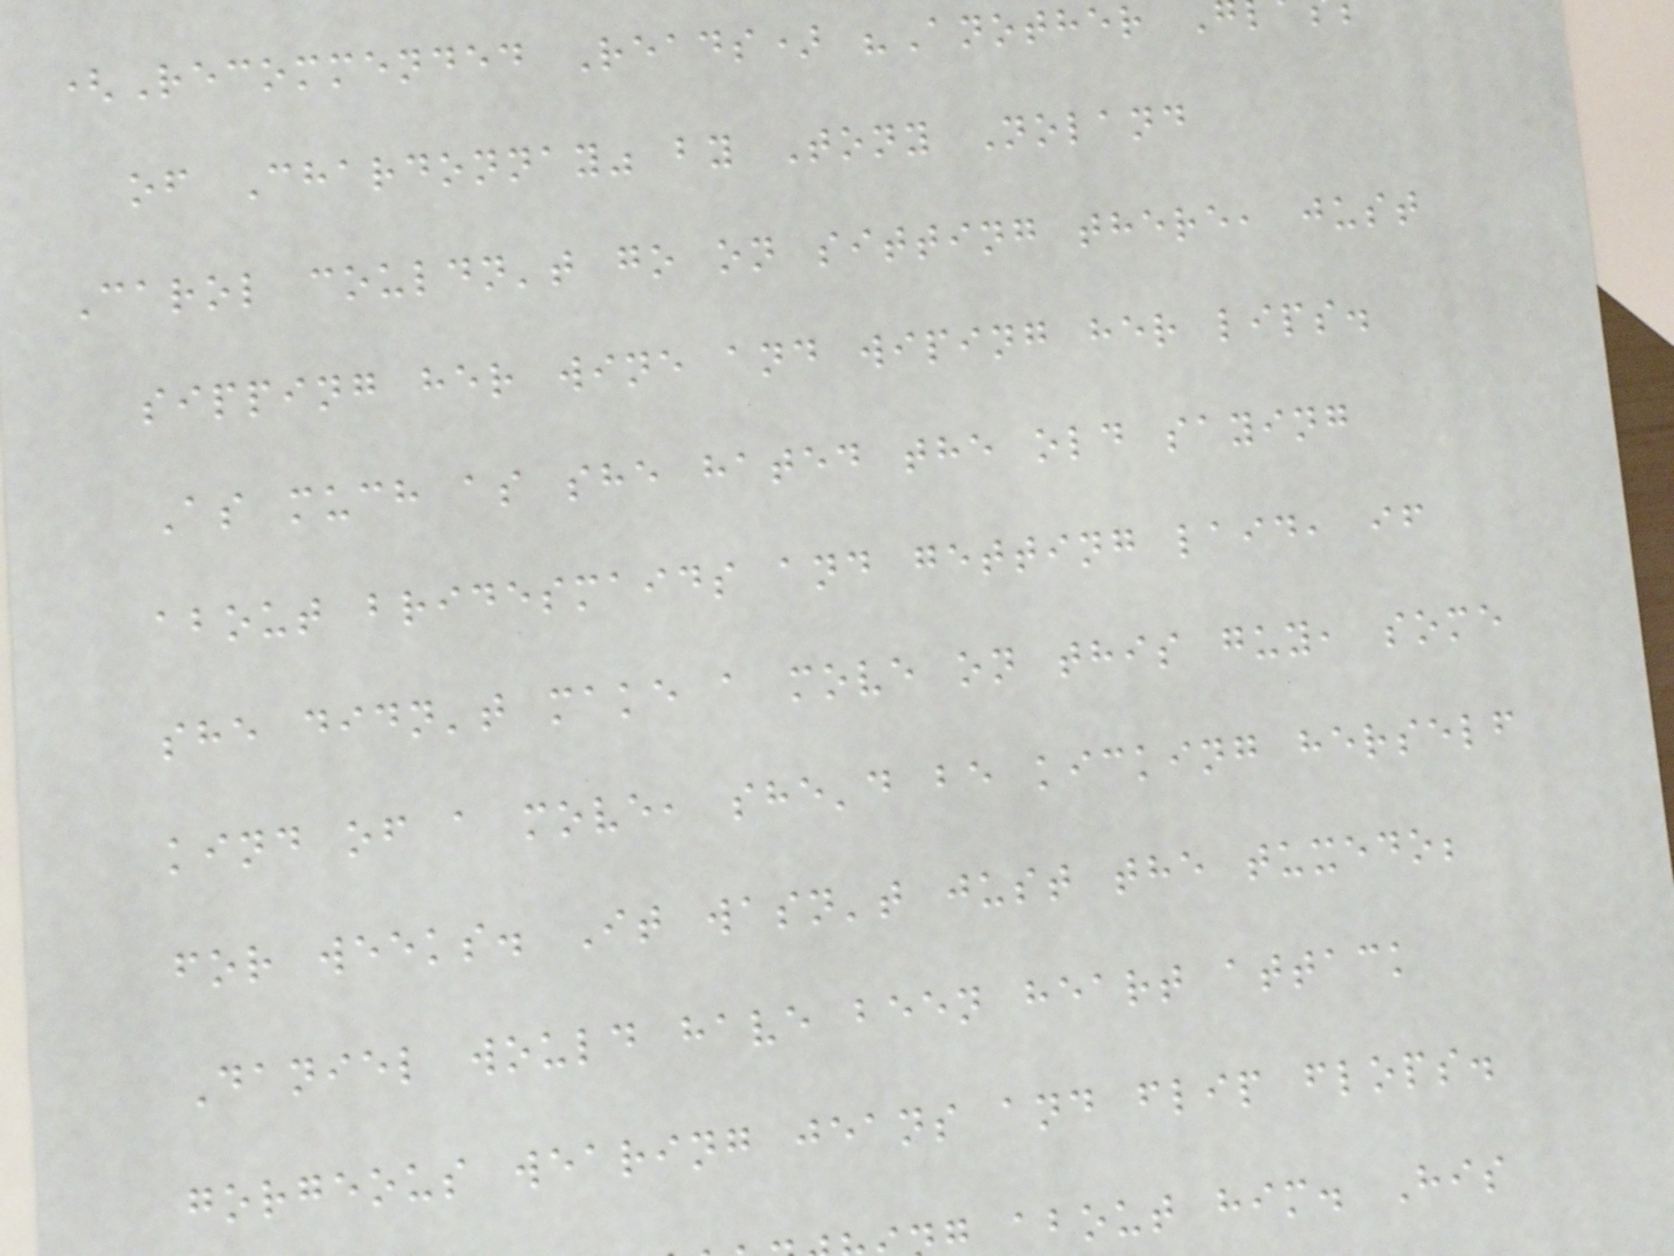(Recommended Reads) "Another
of Chardonnay" by Tony Noland
Carol couldn't go on sitting there, just
sipping her wine and wiping her lips.
As much as she hated the old saying
about bridesmaids and getting laid, if
she didn't make a move on this guy, some
kind of a move, she'd be kicking herself
for weeks. It wasn't just the tuxedo;
Daniel would have been heart attack
gorgeous wearing jeans and flip flops.
about him. His
